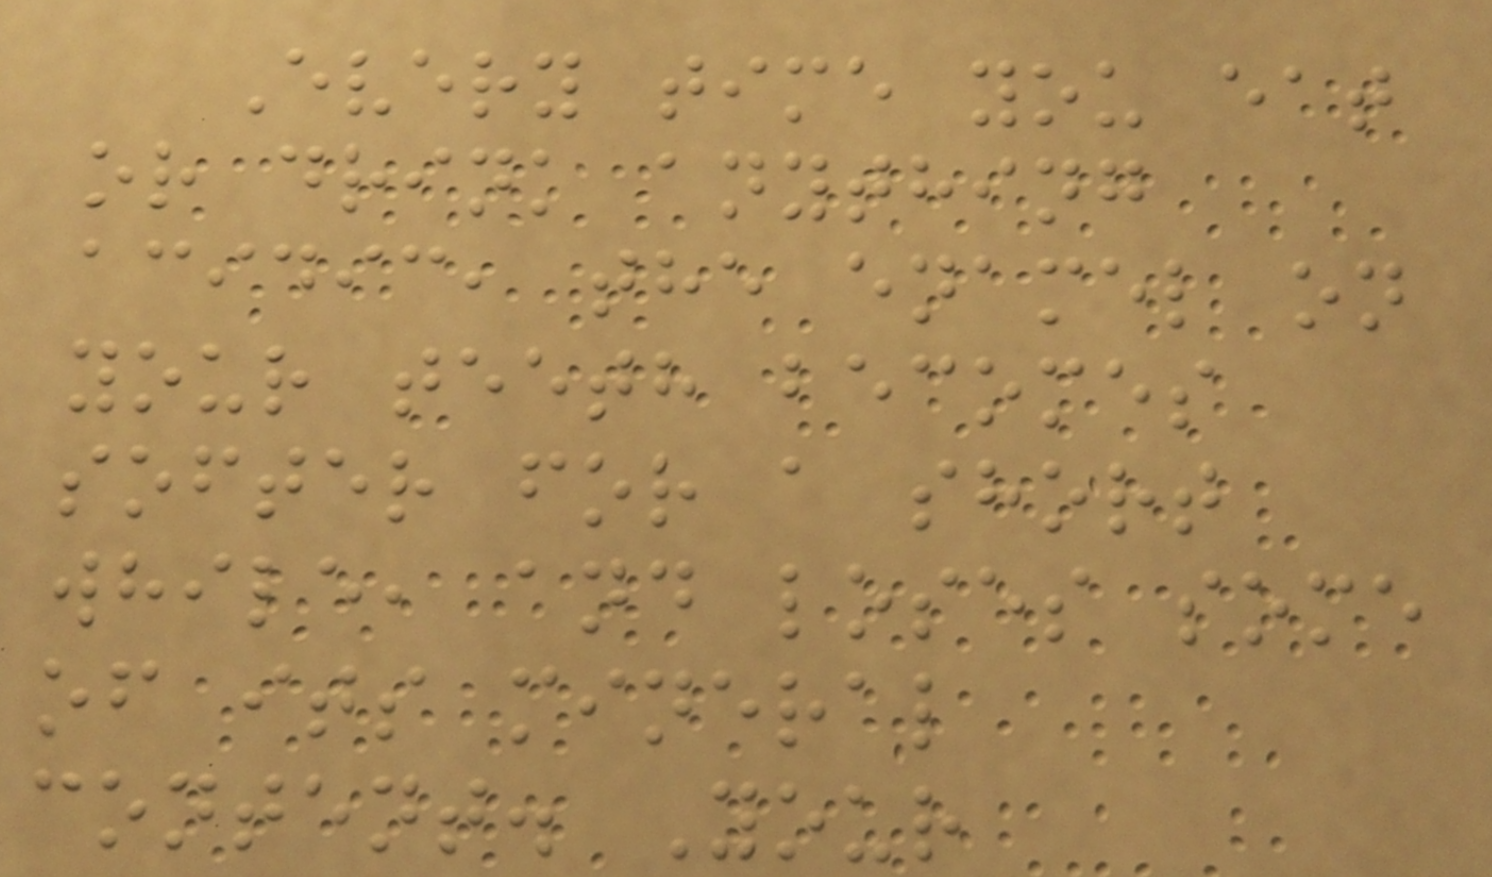Every time you eat
or drink anything
acidic, the enamel on
your teeth becomes
softer for a short
while, and loses some
of its mineral
content. Your
